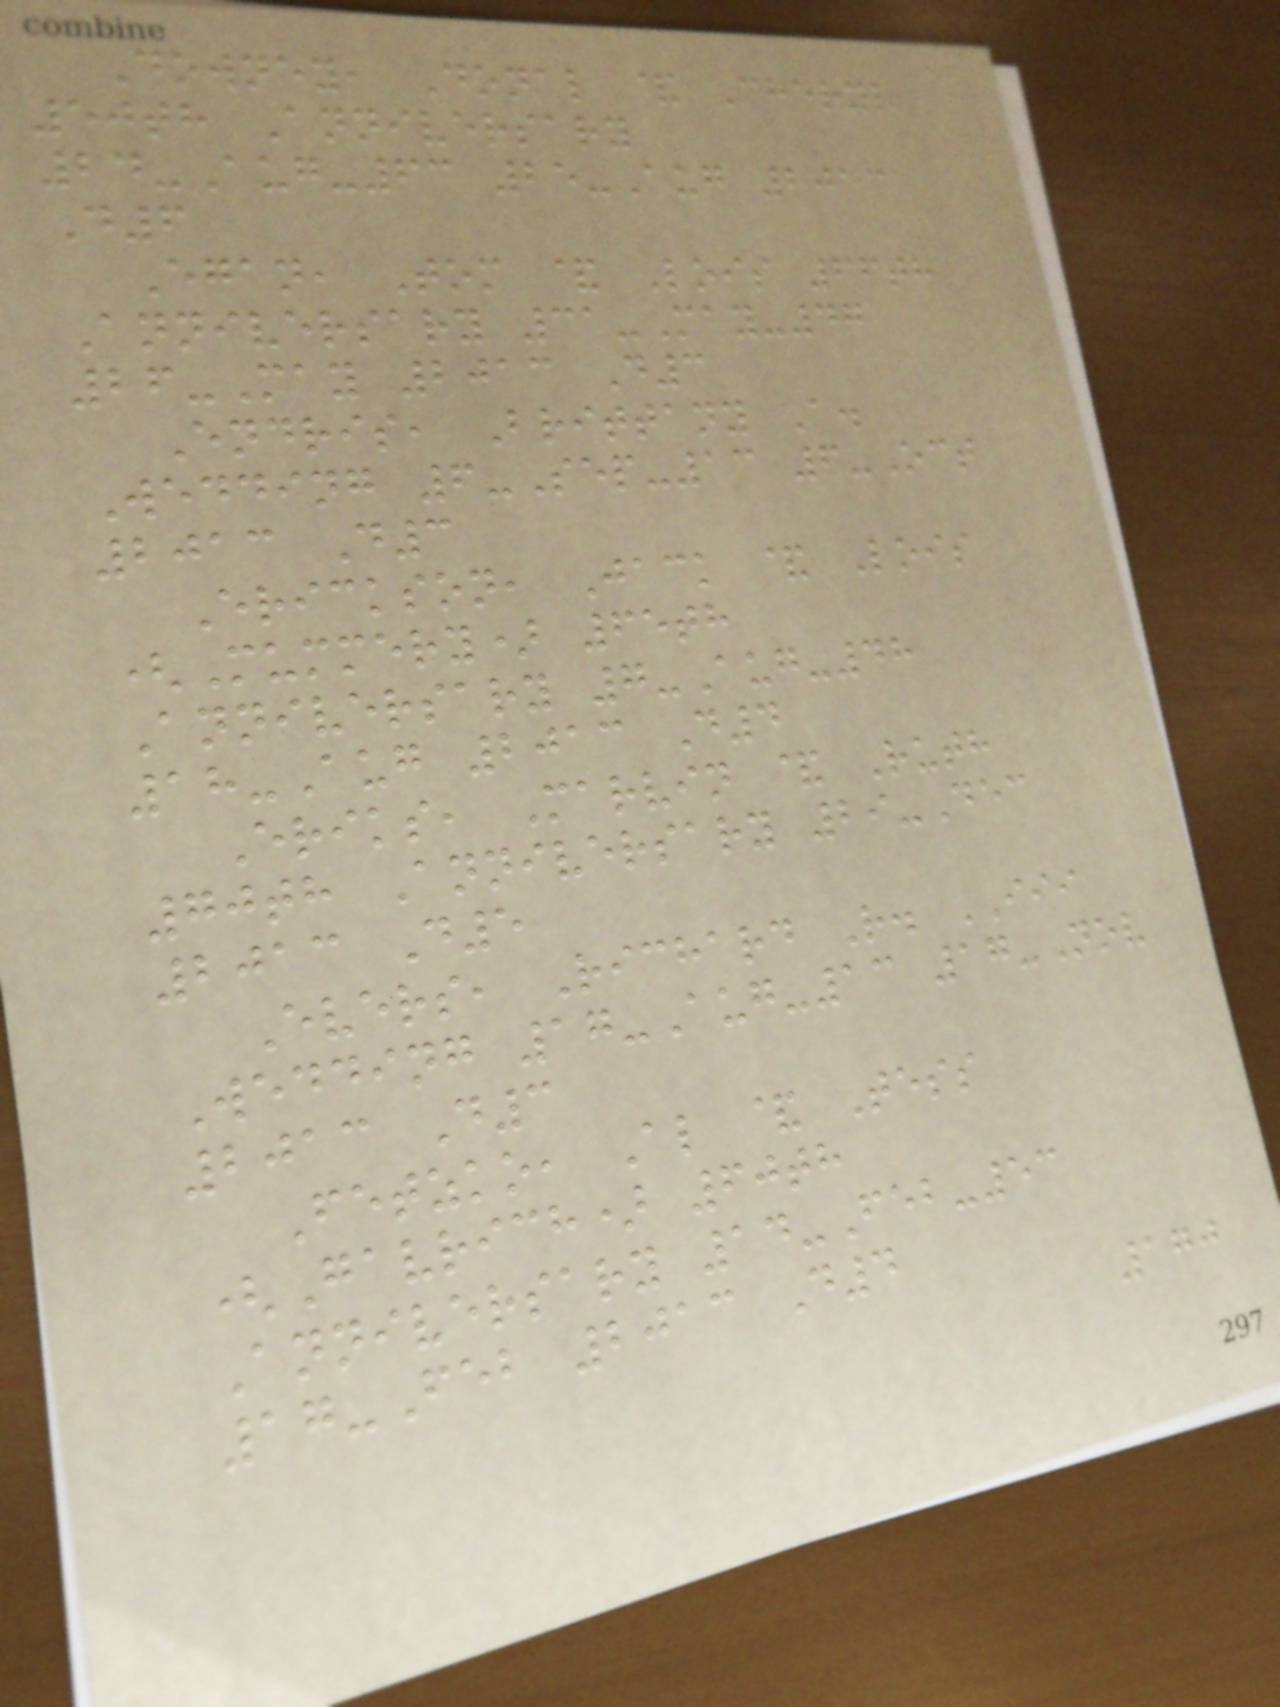Downey, Donal & Cheryl
50th Anniversary
24-Aug-63 25-Aug 2013
D6
Egan, Tom & Lois 66th
Anniversary 31-May-47
26-May 2013 D3
Endris, Brittany A.
Wedding 6-Sep-13 6-Oct
2013 D3
Erickson, Jack & Lois
(Mummery) 65th
Anniversary 7-Aug-48
18-Aug 2013 D4
Eriks, Marvin & Ruth
70th Anniversary 29-Dec
2013 D5
Evers, Richard R. III
Wedding 17-Aug-13 17-Nov
2013 D3
Fetzko, Al & Tess
(Gavrich) 60th
Anniversary 14-Feb-53
17-Feb 2013 D4
170
